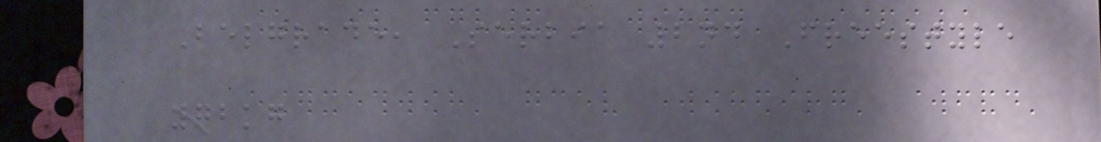Belgrade, Serbia 2nd Freestyle
72kg
